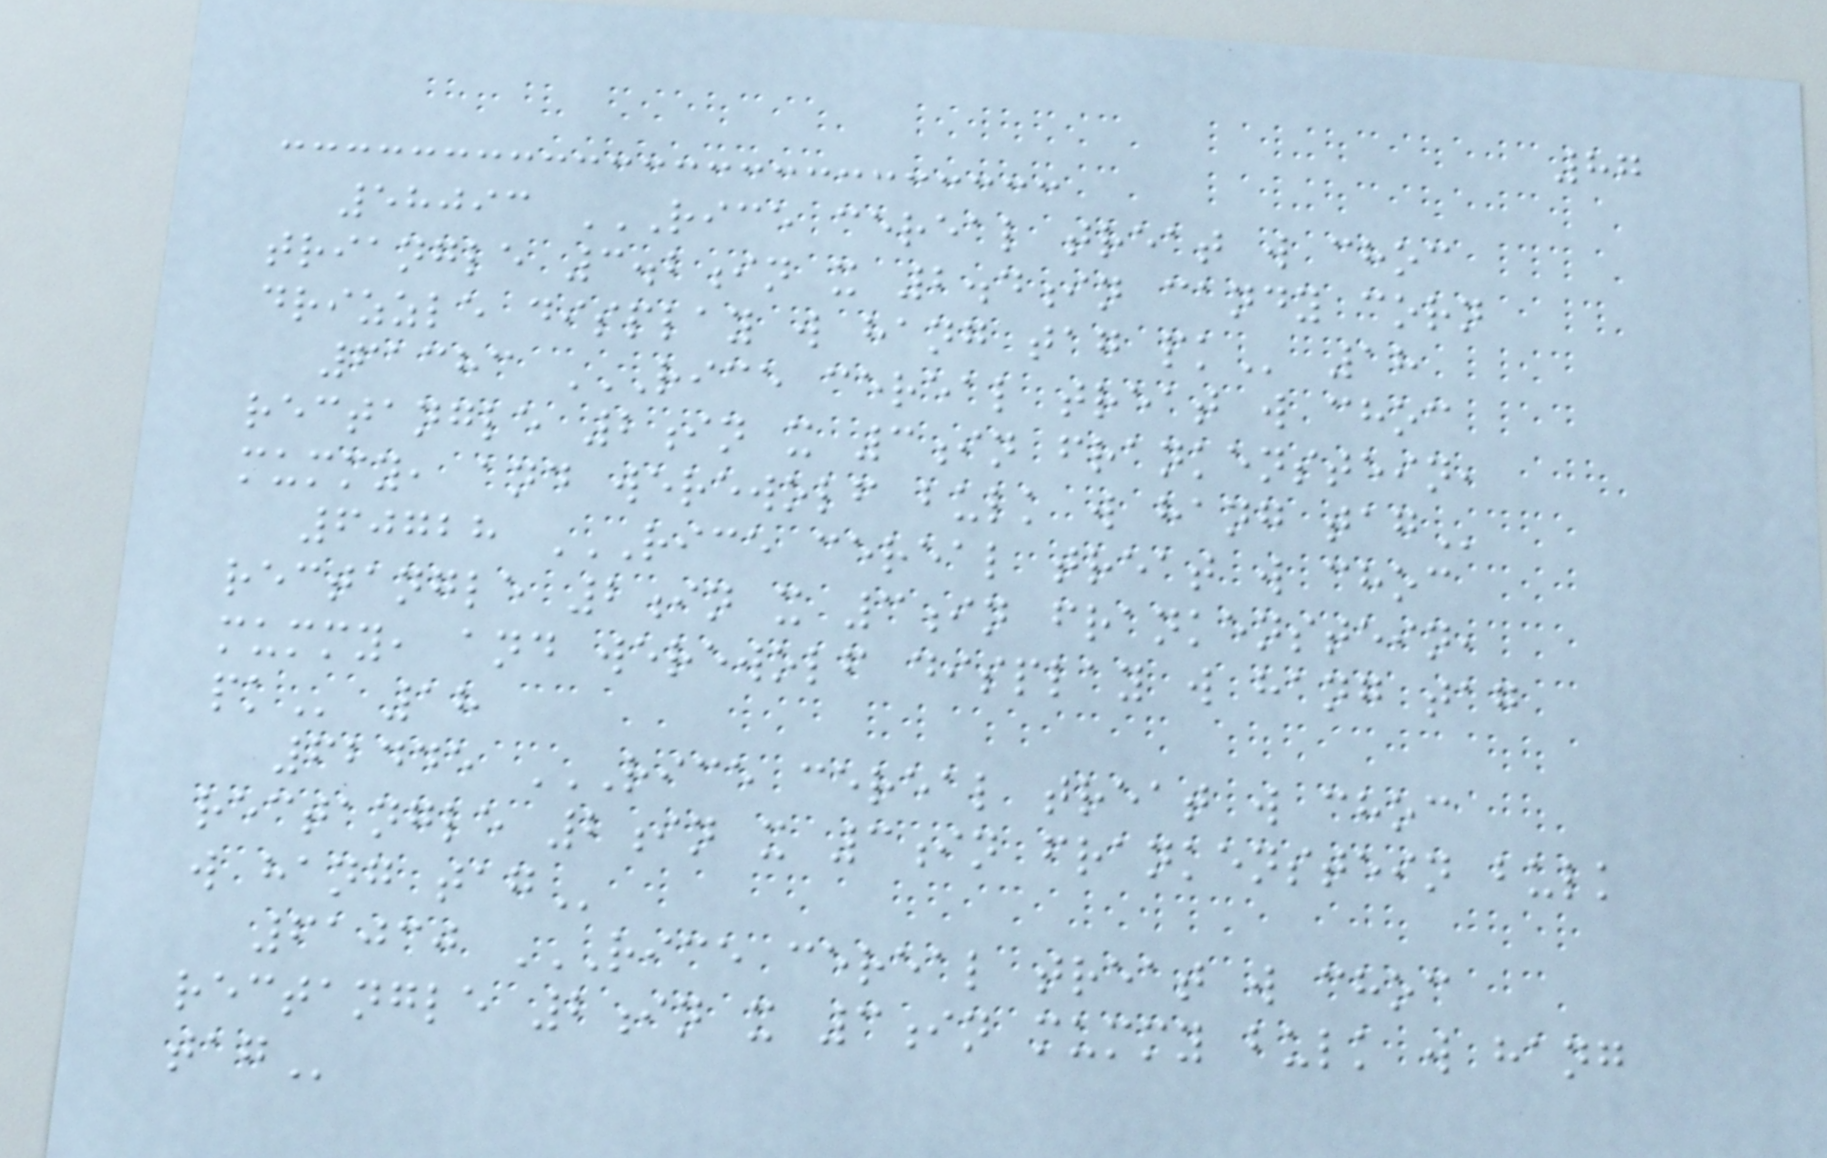87
58093 RICE CEREAL TREAT W CHOC
TRIANGLE 3.2IN X 2.4IN CANDY CORN
DRIZZLE DISPLAY W HANG TAG PK 18
61383 RICE CEREAL TREAT W CHOC
RECTANGLE 2IN X 3IN FRANKENSTEIN,
MUMMY, AND WEREWOLF BULK W HANG TAG
60728 RICE CEREAL TREAT W CHOC
RECTANGLE 2IN X 3IN FRANKENSTEIN,
MUMMY, AND WEREWOLF DISPLAY W HANG TAG
PK 18
62445 RICE CEREAL TREAT W CHOC
RECTANGLE 2IN X 3IN FRANKENSTEIN BULK
W HANG TAG
61030 RICE CEREAL TREAT W CHOC
RECTANGLE 2IN X 3IN MUMMY BULK W HANG
TAG
